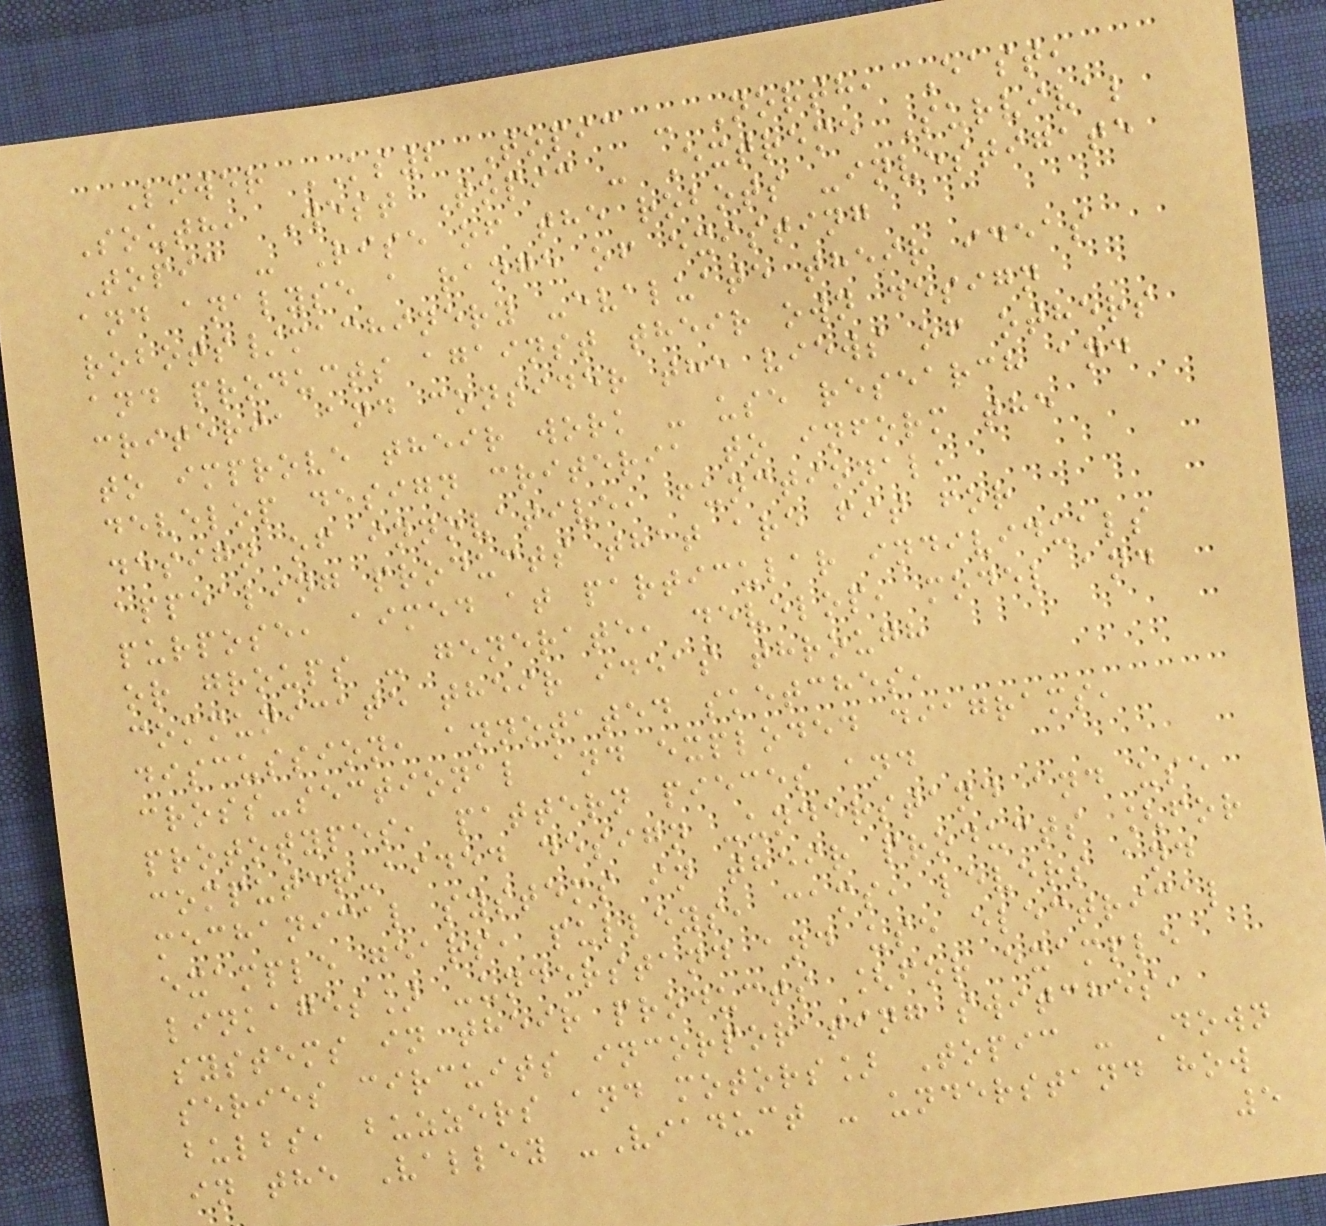Lower KS2 Topic - North, East,
South, West Topic - Extreme Survival
Topic - Rise of the robots -investigate
and analyse a range of existing
robots/machinery -evaluate their ideas
and products against their own design
criteria and consider the views of others
to improve their work - use research and
develop design criteria to inform the
design of innovative, functional,
appealing products that are fit for
purpose, aimed at particular individuals
or groups - generate, develop, model and
communicate their ideas through
discussion, annotated sketches,
cross-sectional and exploded diagrams,
prototypes, pattern pieces and
computer-aided design -understand and use
mechanical systems in their products [for
example gears, pulleys, cams, levers and
linkages] -understand and use electrical
systems in their products [for example
series circuits incorporating switches,
bulbs, buzzers and motors] Topic - Down
in the Valley -Viaduct - understand how
5
